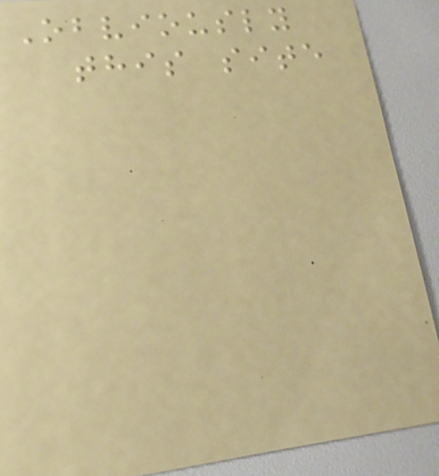Obviously
this site
